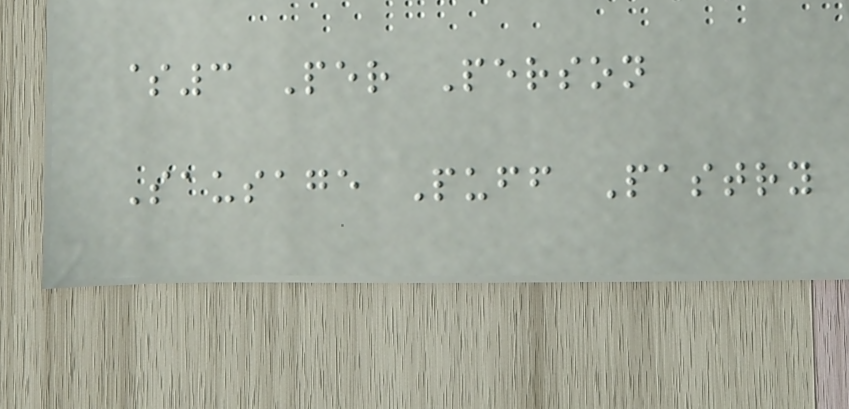$3 Per Person
Sausage Puff Pastry
